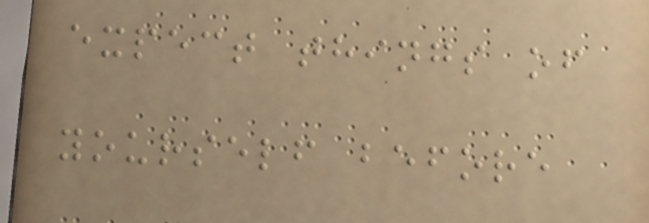expect things of
yourself before
